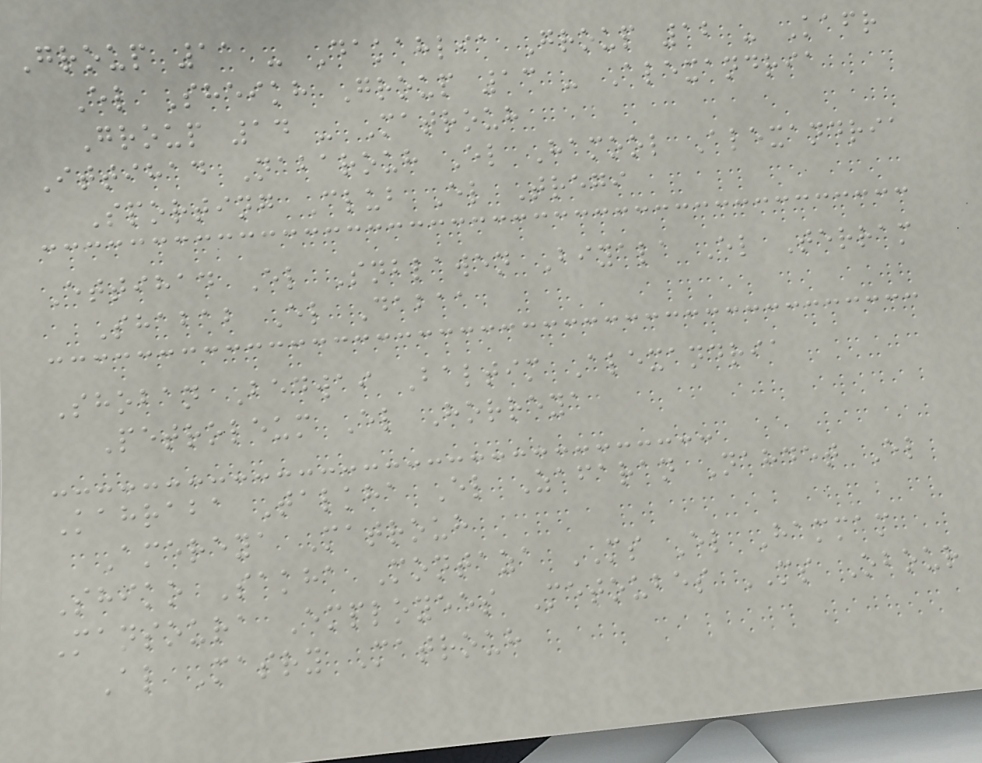Group 11 - Dakahlia Group 12 - Kafr
El Sheikh Group 13 - Alexandria
Group 14 - Matrouh
Ittihad Nabarouh El Hamool Alexandria
Sporting Club El Tregi
Ettihad El Snblawen Biyala El Terram
Shabab El Dabaa
Shoban Bedwai Baltim Alexandria
Petroleum El Horreya
Kahraba Talkha El Zafaran Nahdet El
Amereya Matrouh
Shiko Sakha Montaza MS El Hammam
Mansoura Employees Metoubes MS Obour
Al Masry Matrouh
